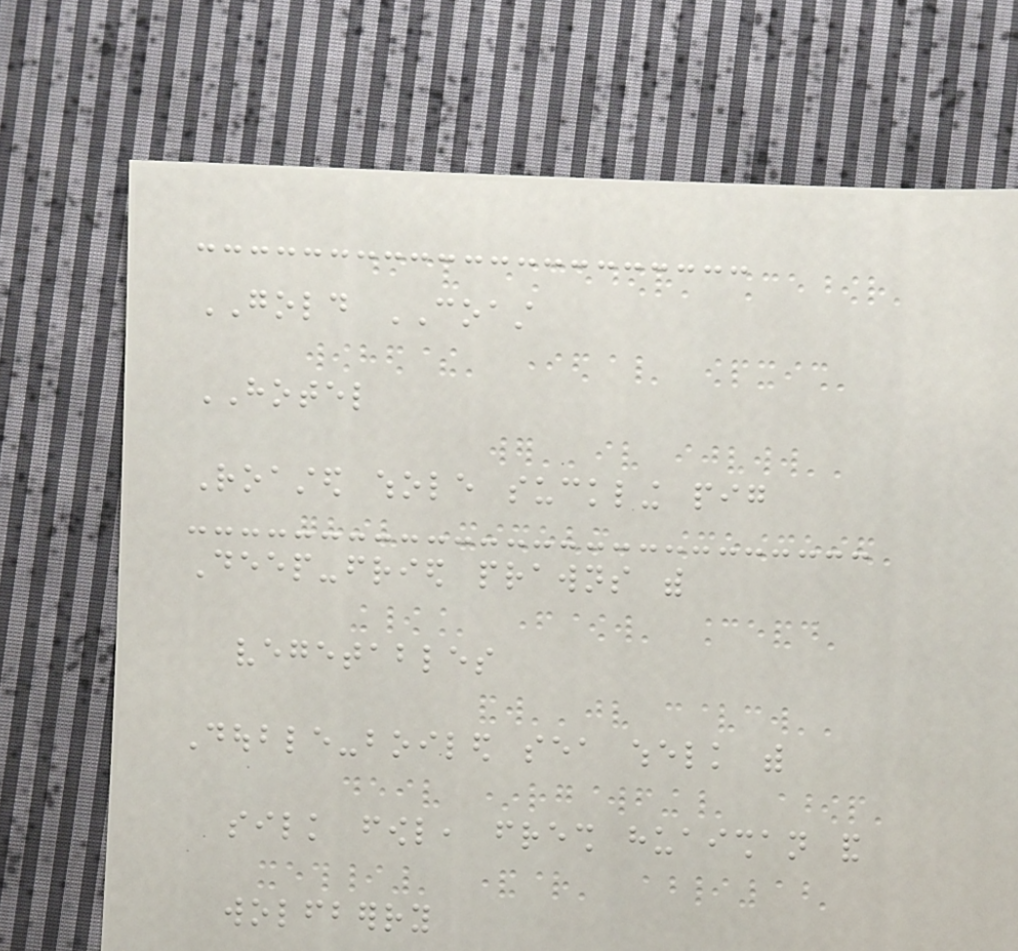GOLD COAST
HOTEL
Roasted whole suckling pig
Deep-fried prawns with
vegetables
Double-boiled sea whelk with
silk fowl, fresh huaishan and
wolfberry
